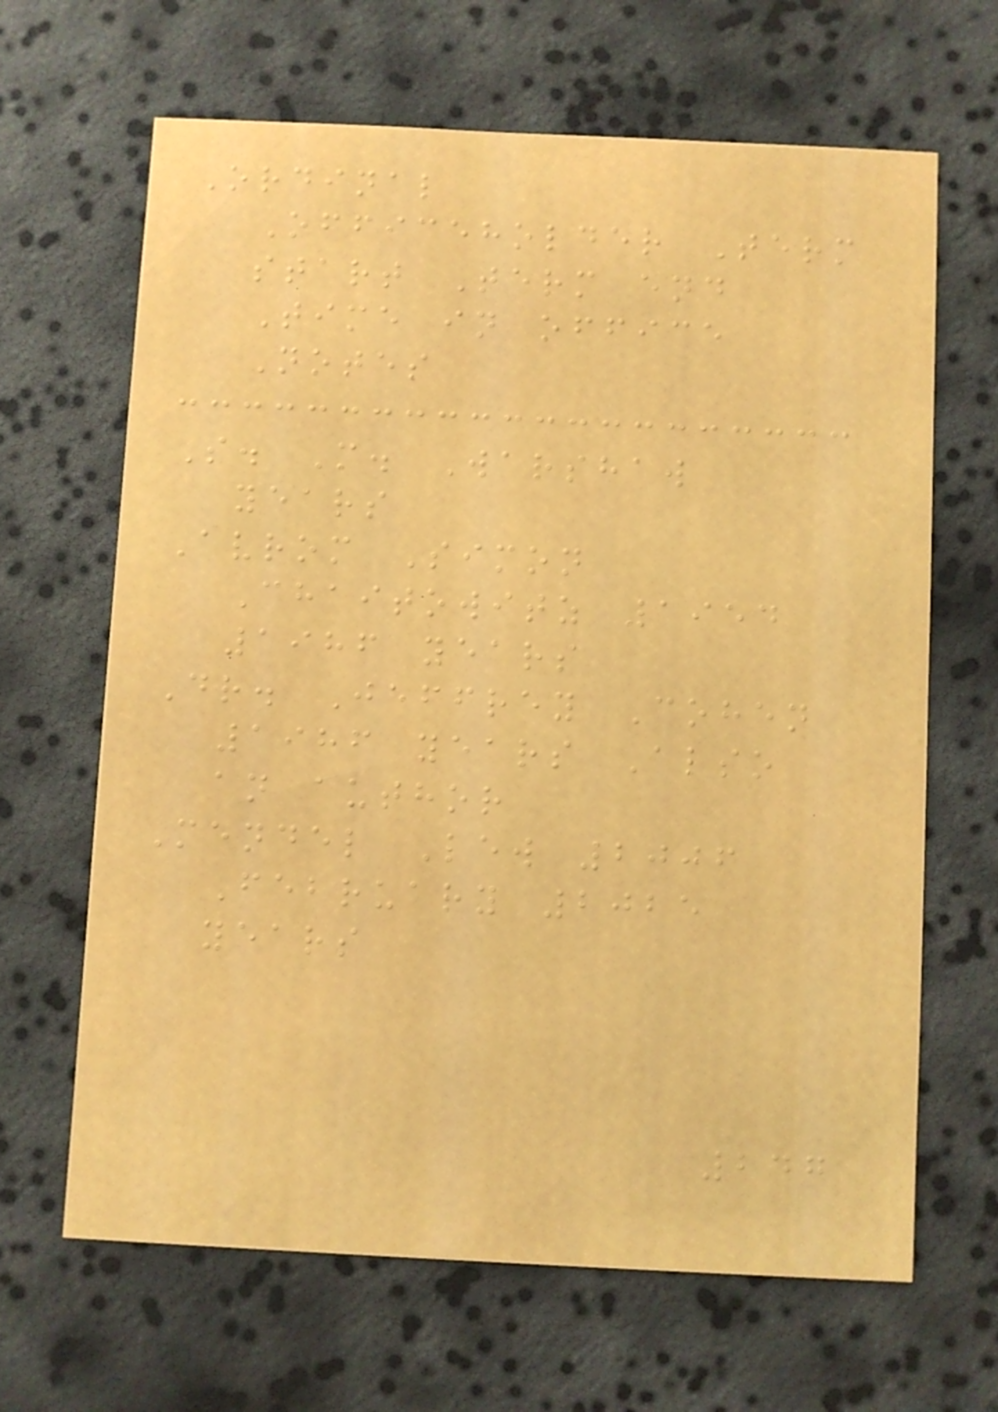Ordinal
Officeholder Term
start Term end
Time in office
Notes
S. M. Warshaw
years
Avrom Simon
Chaitowitz 1954
1986 years
Dr. Jeffrey Cohen
1986 years Also
an author
Mendel Lew 2006
February 2025
years
247
